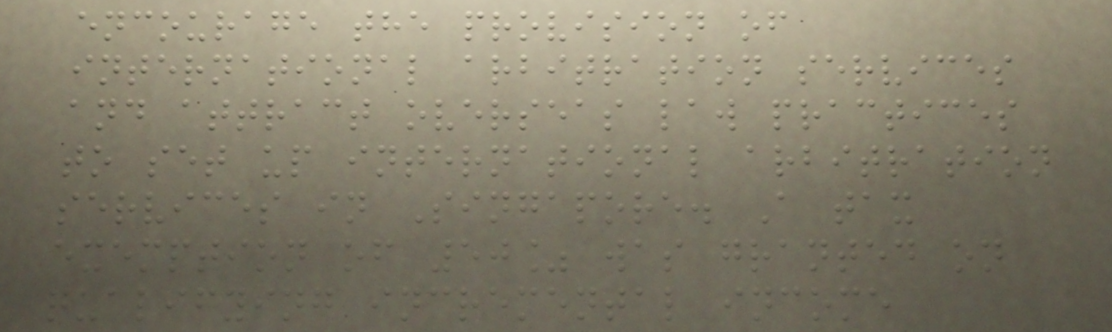encourage the provision of
international arbitration services
and attract overseas law practices
to set up international arbitration
services in Singapore. A tax
exemption of 50% was granted on
qualifying incremental income
